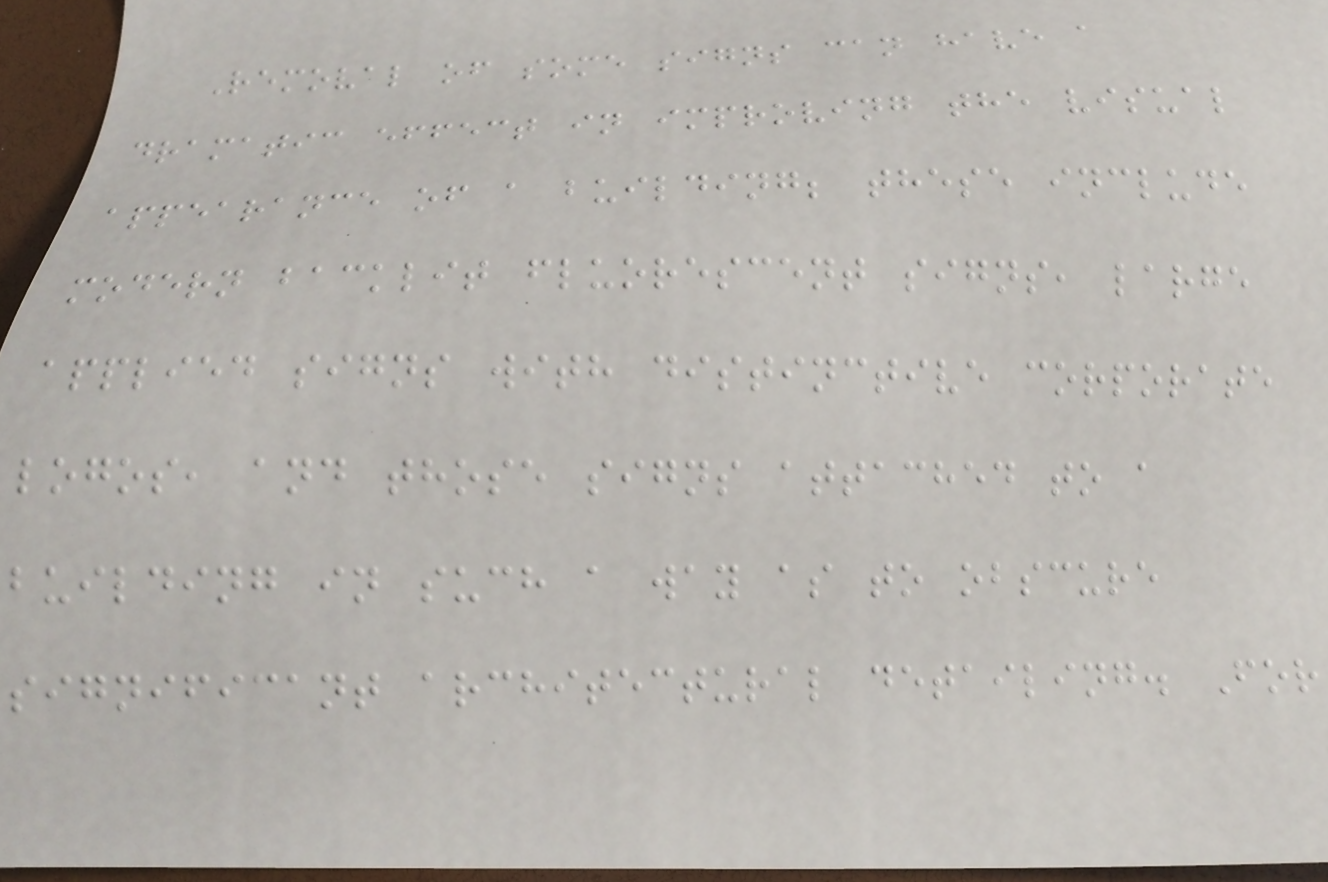Removal of some signs can have a
dramatic effect in improving the visual
appearance of a building; these include
modern backlit fluorescent signs, large
applied signs with distinctive corporate
logos, and those signs attached to a
building in such a way as to obscure
significant architectural detailing. For
